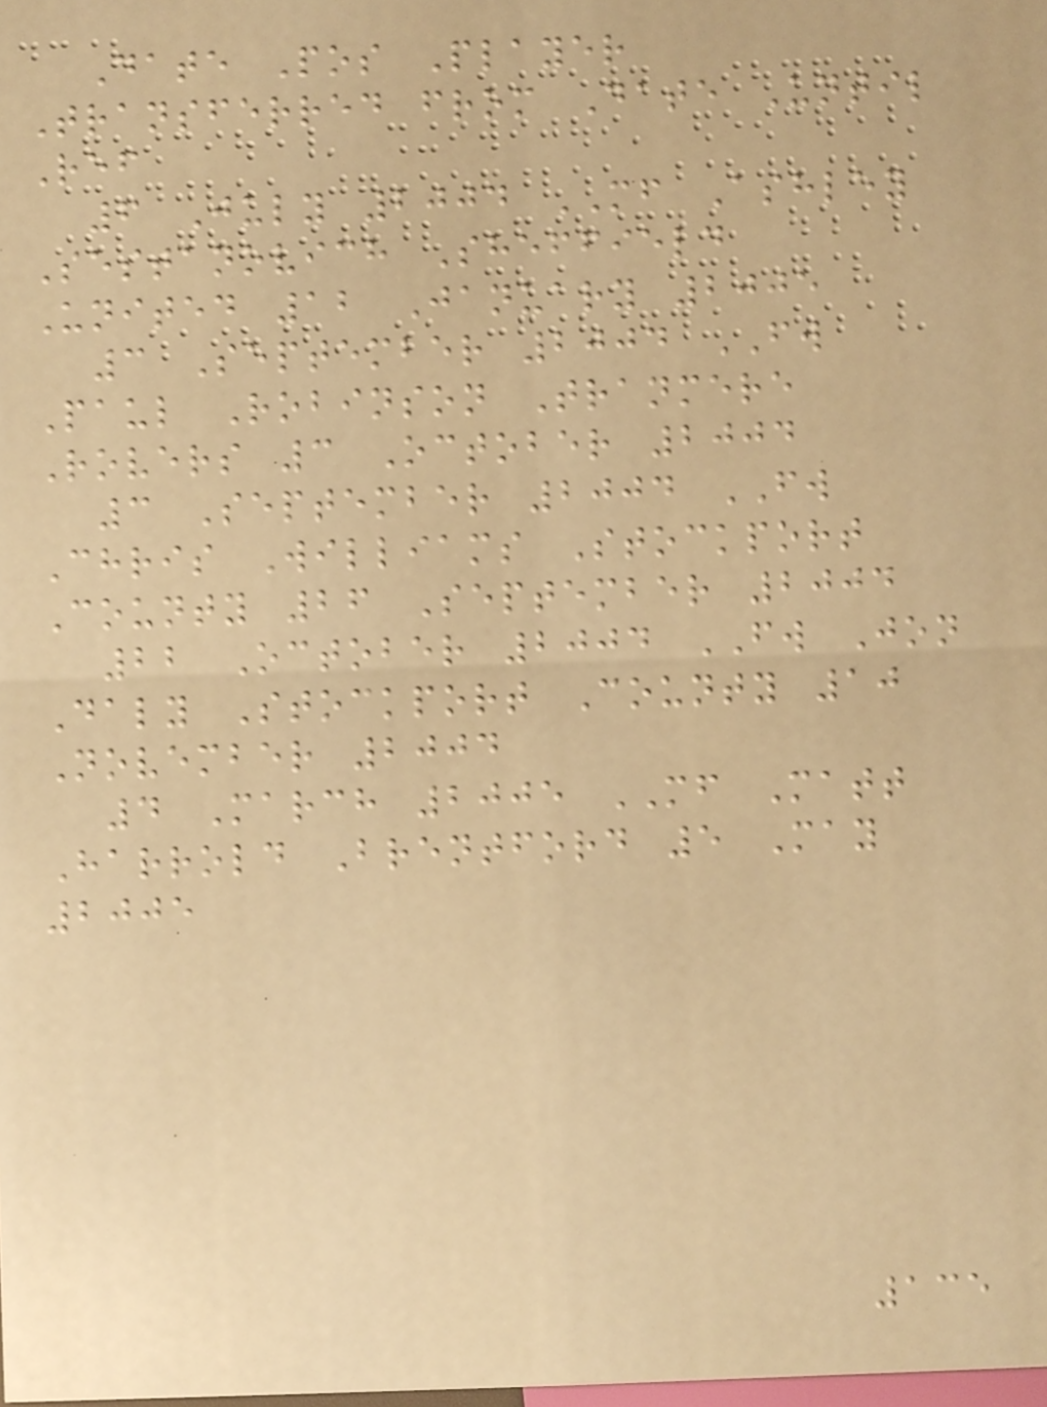Date Pos Player
Transferred from Date Until
Ref
6 July 2004 MF Ashley
Sestanovich Sheffield
United 12 January 2005
3 September 2004 FW
Paul Robinson Tranmere
Rovers 3 October 2004
3 September 2004 FW
Chris Williams Stockport
County 26 September 2004
22 October 2004 FW Jon
Daly Stockport County 10
November 2004
4 March 2005 MF Matt
Harrold Brentford 5 May
2005
135
